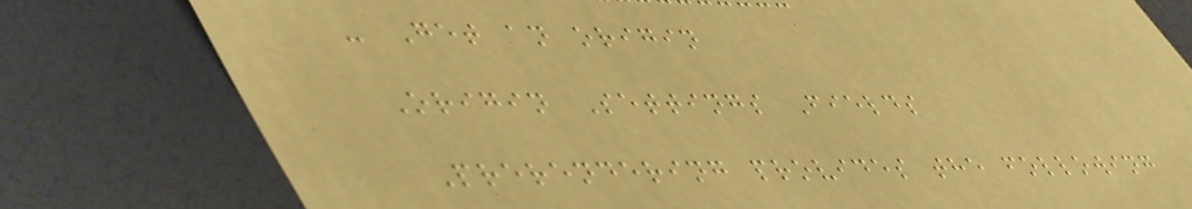- Get an origin
Origin Settings Fields
Prerendering provides the following
